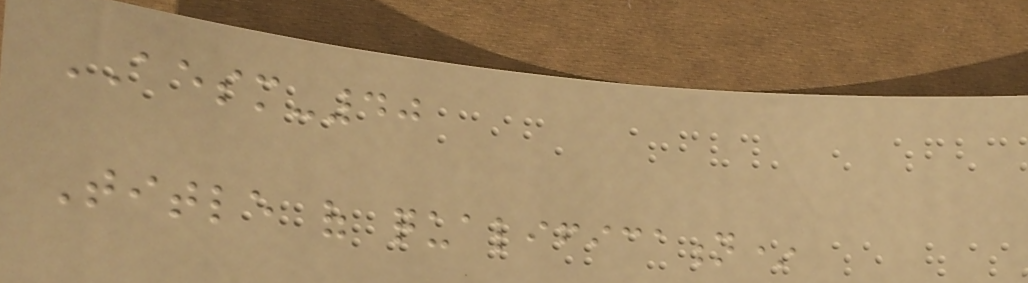AESM-40
Title of qualification*
